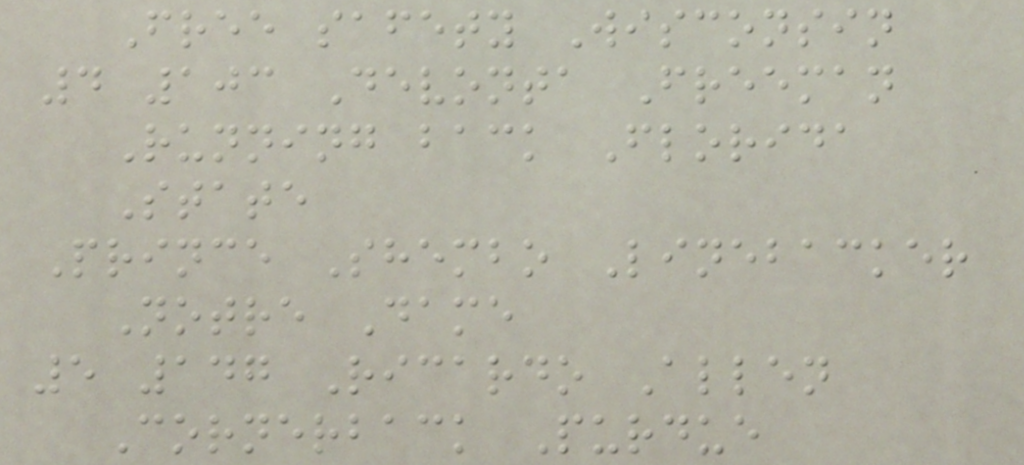Free safety Wisconsin
4 103 Devonta Freeman
Running back Florida
State
Prince Shembo Linebacker
Notre Dame
5 147 Ricardo Allen
Cornerback Purdue
